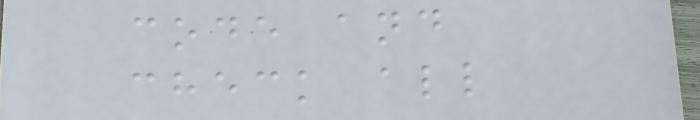code and
check all
